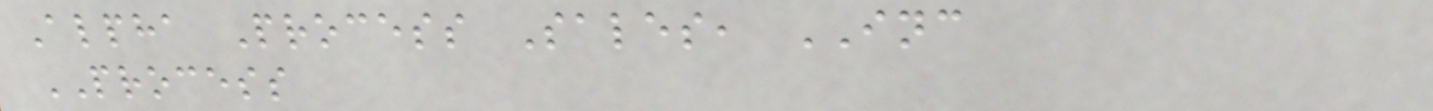Alpha Process Sales, INC
PROCESS
